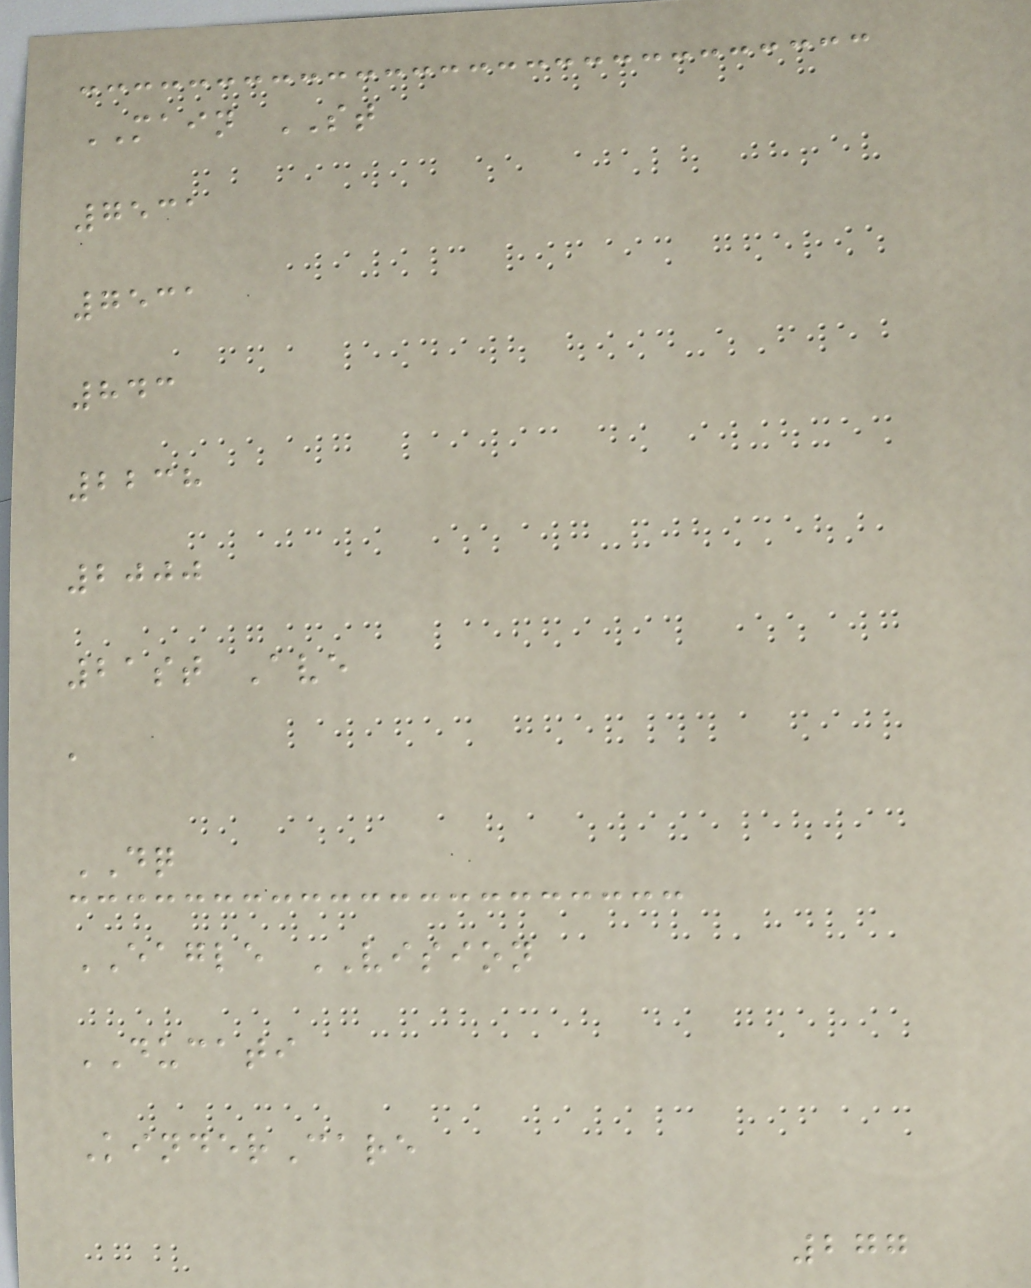MAIN ST
7531
7531
843
2238
2000
21st Ave
a
DQ
EAGLE VISION
DUCATI
KinderCare
277
